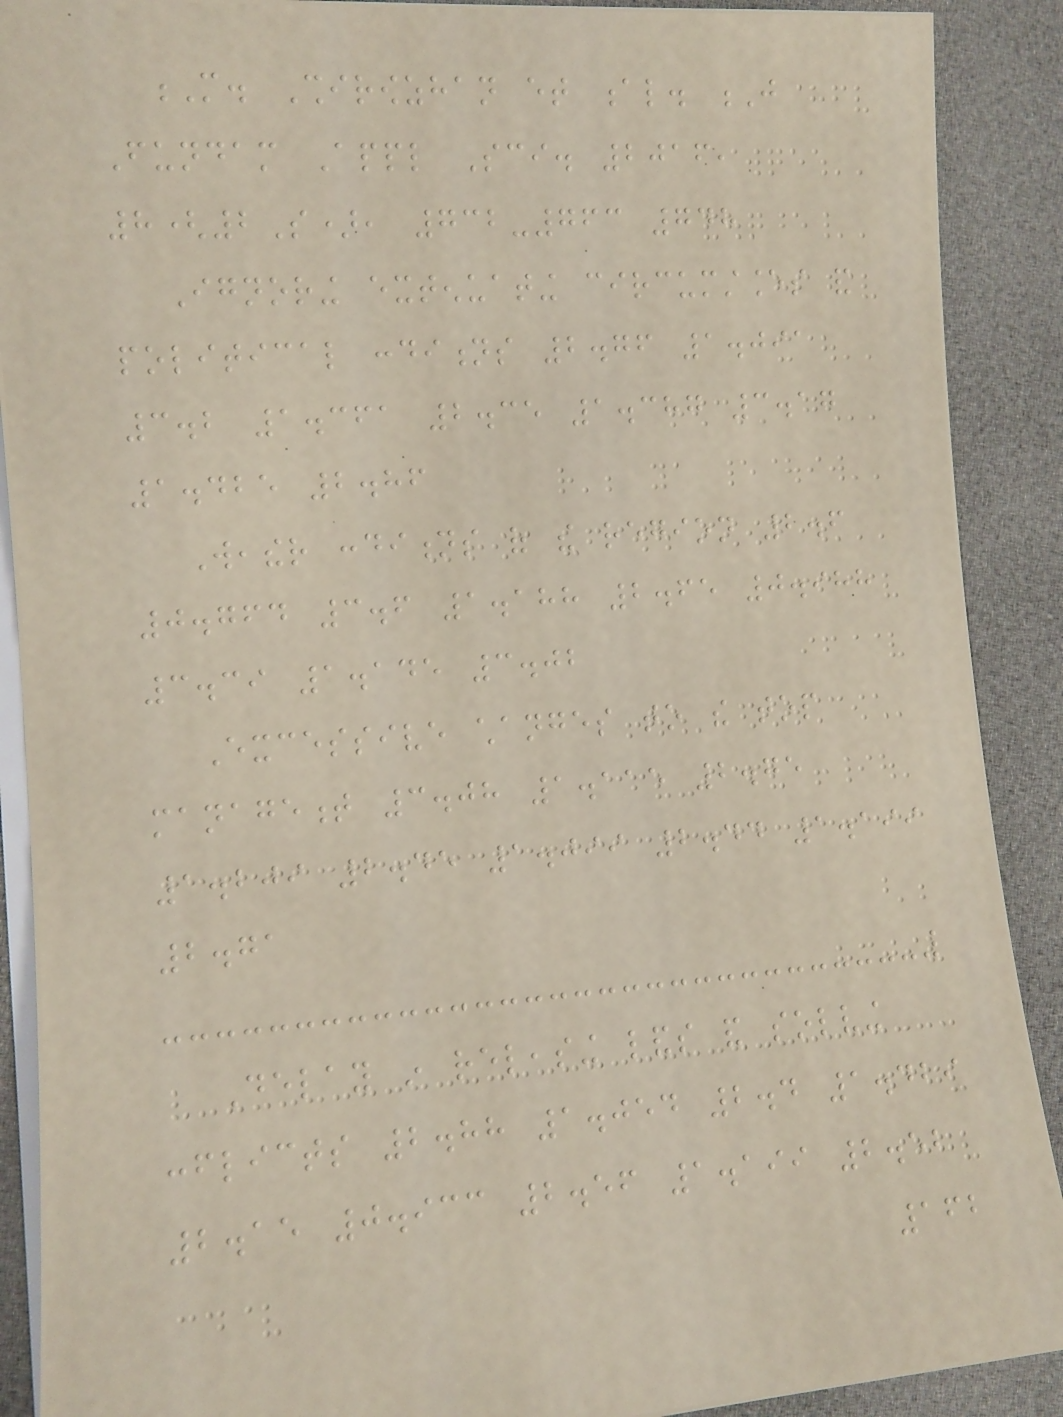M. Shirowzhan et al. J
Fundam Appl Sci. 2016,
8(2S), 732-763 748
Ignoring extenuating circumstances and
political conditions 2.76 1.091
3.2 1.361 2.35 1.387 3.17
1.425 2.86
Weather conditions of the region 2.6
0.764 3.6 1.188 2.65 0.988
3.39 1.145 3.02
Excessive changes to the top
management 3.08 1.115 2.75
1.209 2.45 1.099 2.44 1.199
2.71
Delay in releasing lands and solving
conflicts 2.88 1.054 2.4 1.429
2.15 0.933 2.56 1.199 2.52
162
